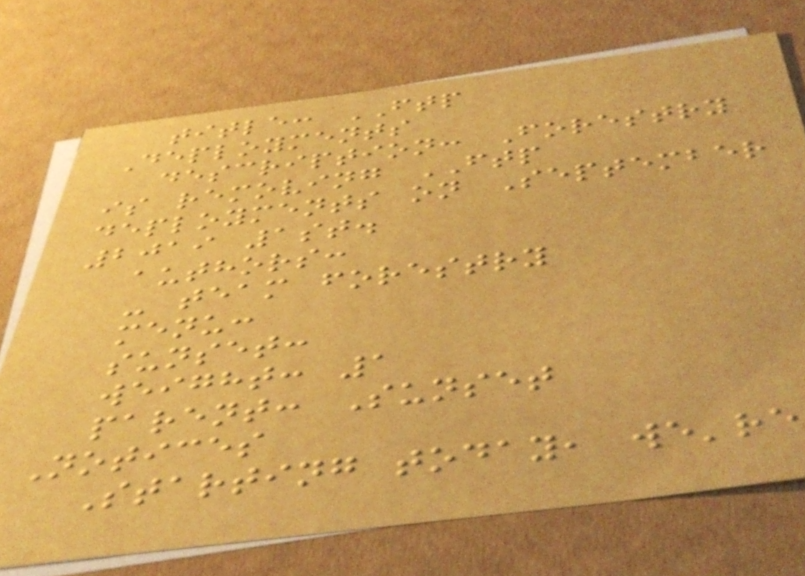title: FTP
Deployments
description: Forestry
is removing FTP
deployments on September
2019 1st.
authors:
- team forestry
menu:
sunset:
weight: 1
parent: Sunset
Notices
Starting today, we're
